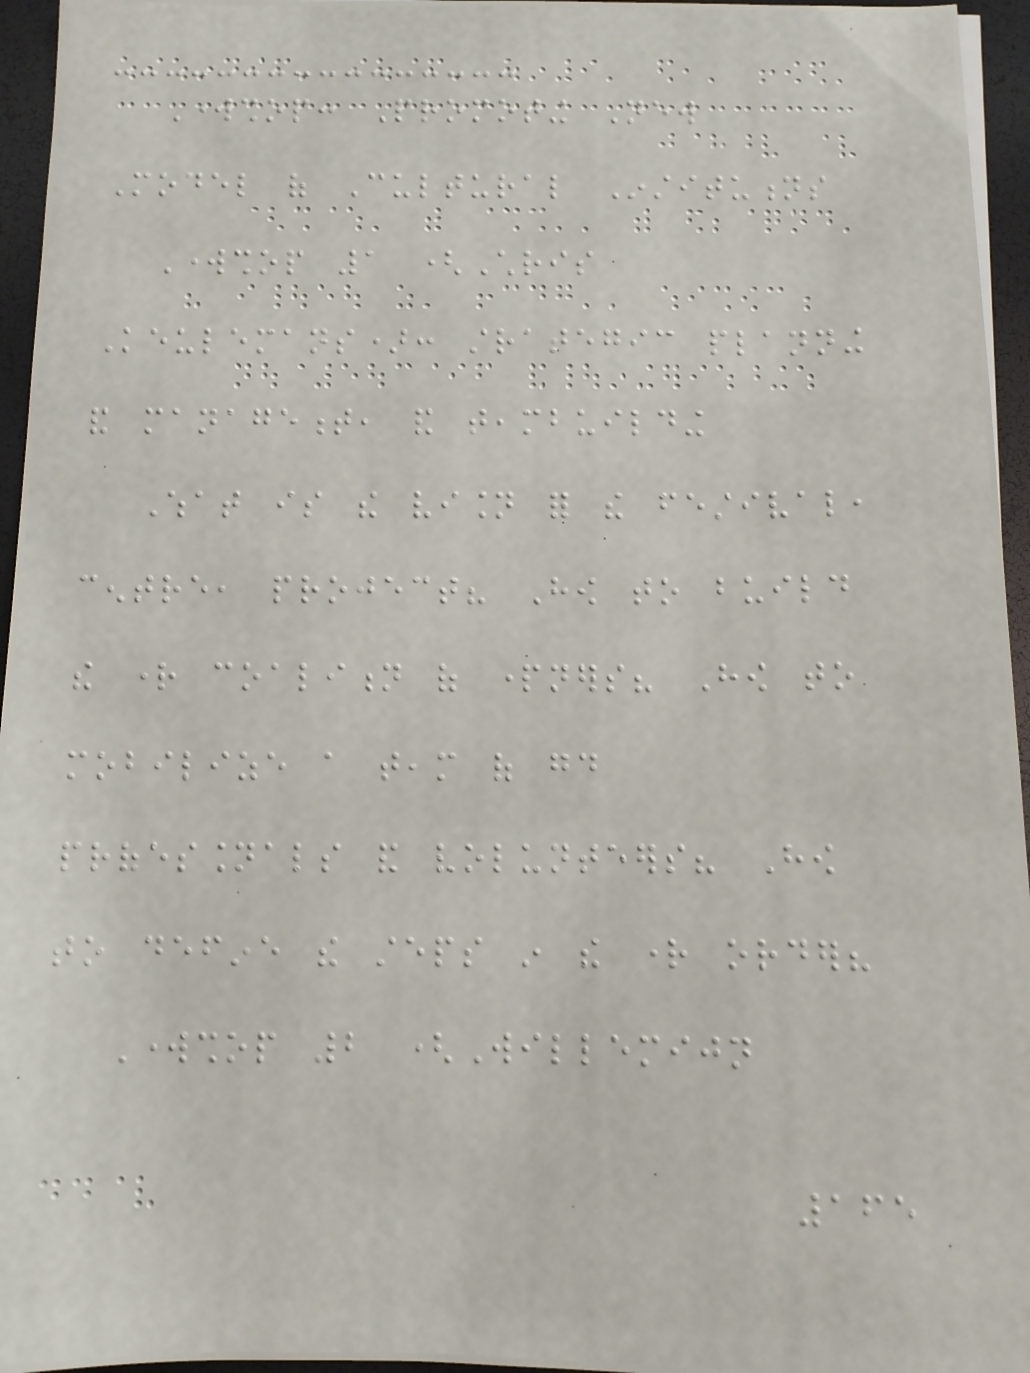Workshop: Promoting New
Model of Cultural Institutions
Workshop 1 (Chris
Keulemans): strategic planning
and management, and teambuilding
What is the vision for the festival,
centre, project? How to build
the right coalition of partners? How to
mobilize a team of good
professionals and volunteers? How
to define the steps in the right order?
Workshop 2 (Willemijn
165
